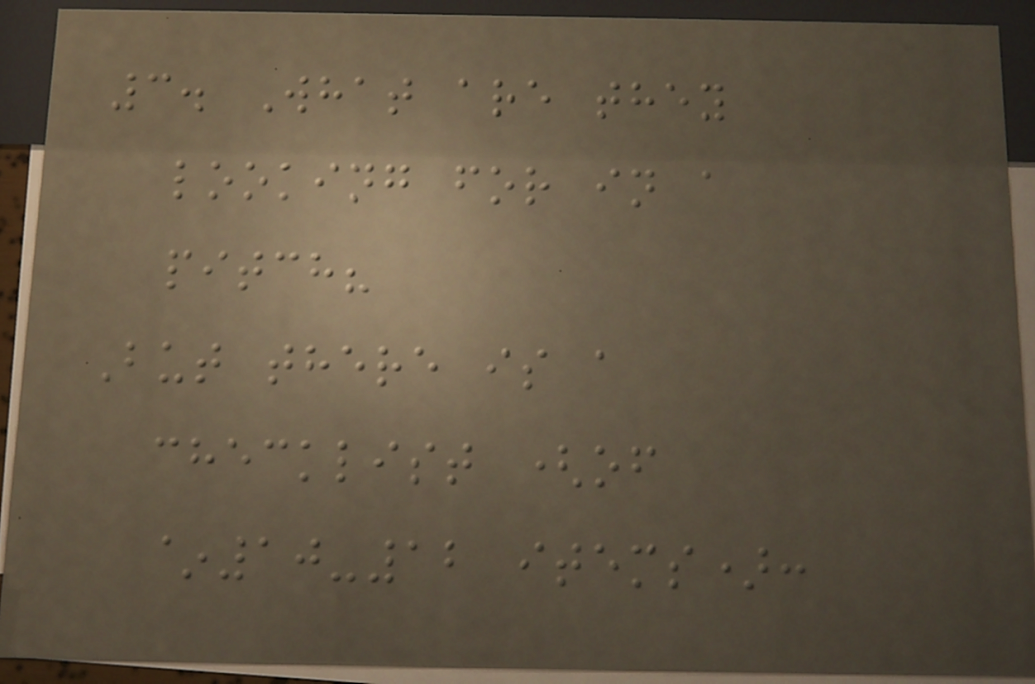3. What are they
looking for in a
pitch?
But there is a
checklist (of
~10-12 items):
